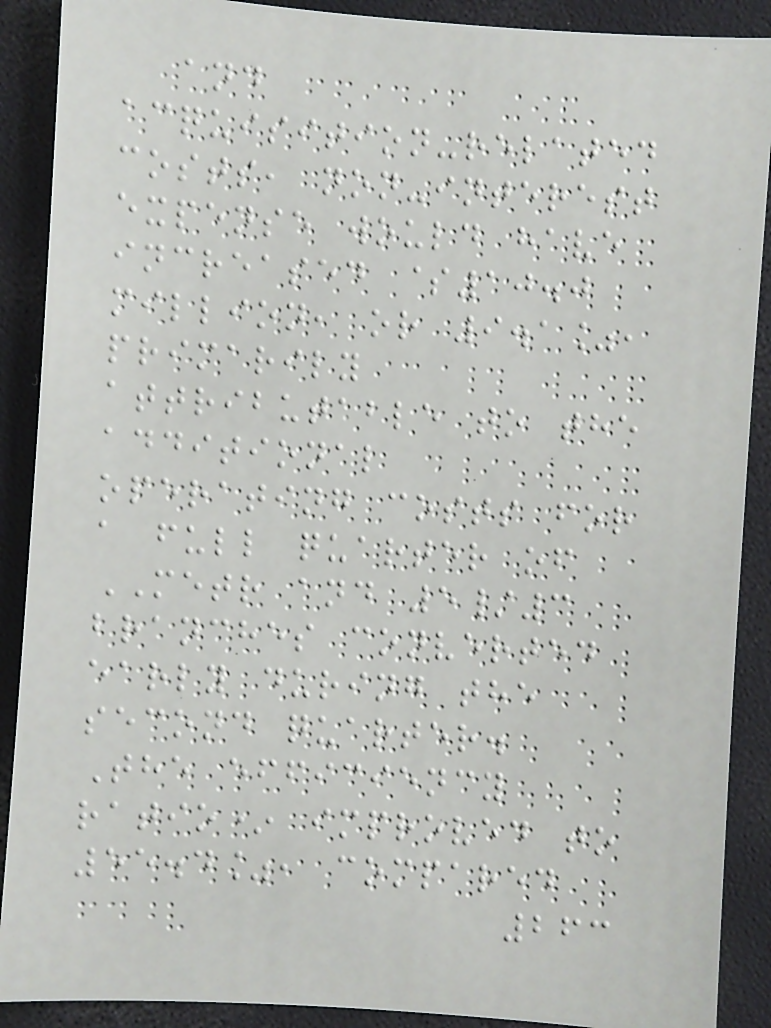and
acquisition-related
costs, non-interest
expense would have
increased $10.0
million, or 9.1%,
primarily
attributable to the
additional
operating costs for
a full quarter of
METR and 5/3
branches converted
early during the
second quarter.
The efficiency
ratio* improved to
55.4%, compared
263
